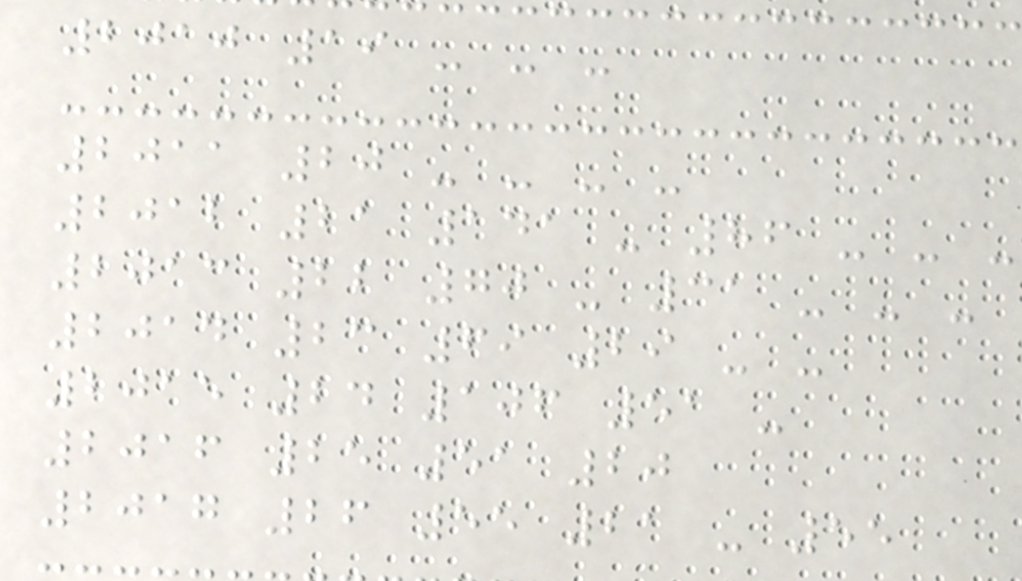2010 19 - - -
2011 20 - - - -
2012 21 141 - 86 - - -
2013 22 70 - 31 - - -
2014 23 69 29 - -
2015 24 106 51 -
2016 25 51 20
2017 26 55 21 - 55
